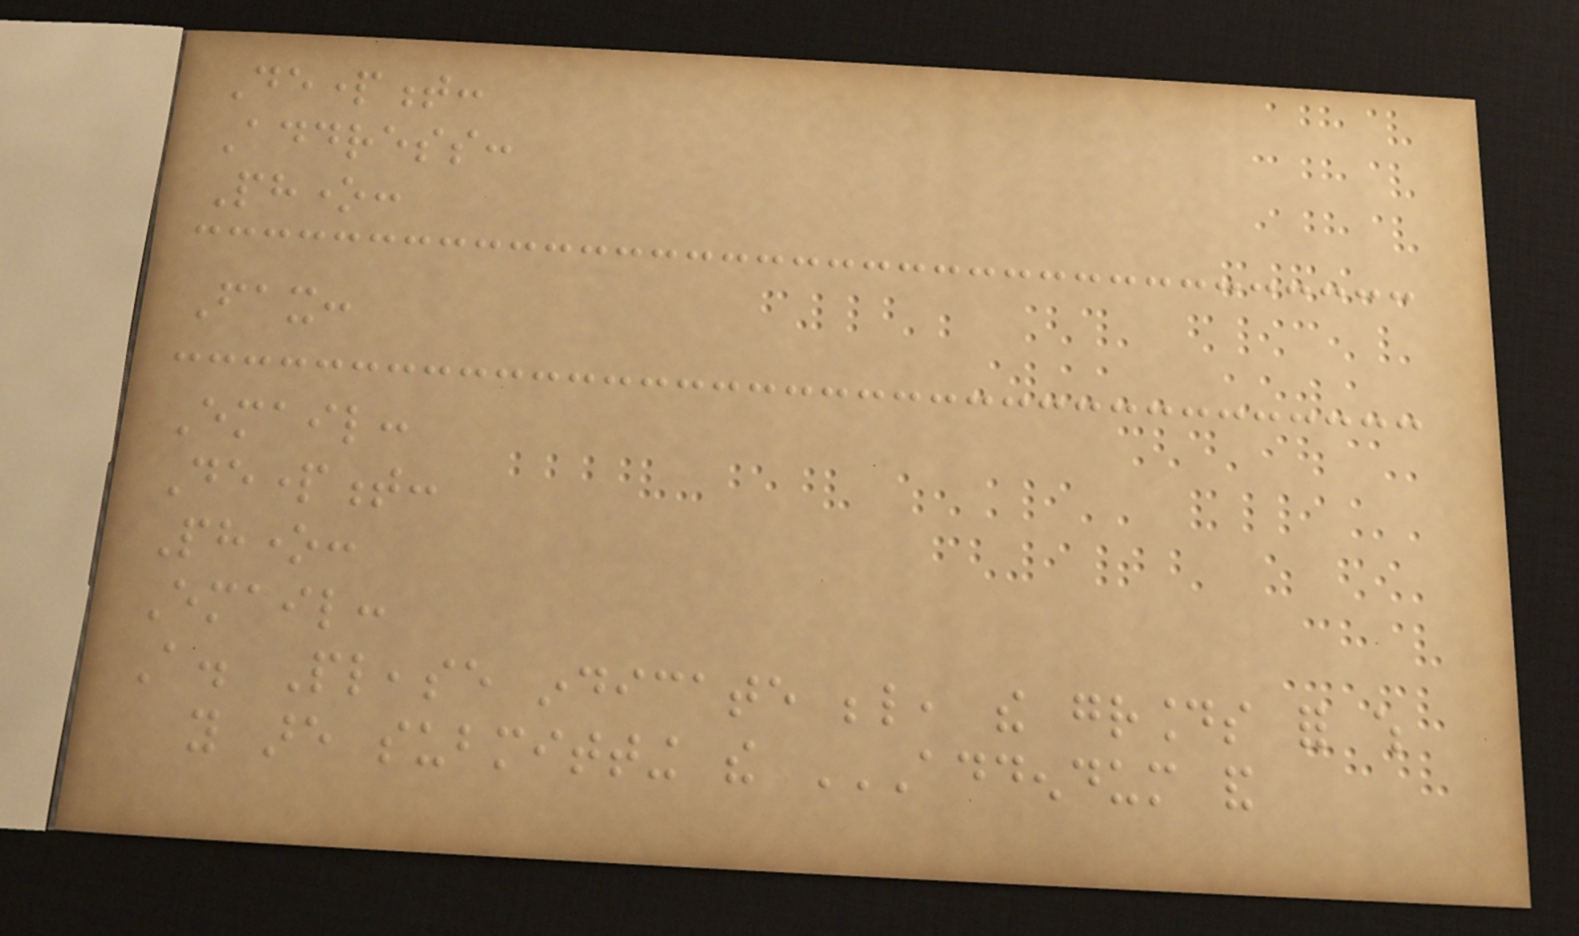Department:
Address:
Phone:
Fax:
Email:
Department:
Phone:
Email:
A. Please indicate below, the grounds for which
you are submitting the ADDENDUM AND
